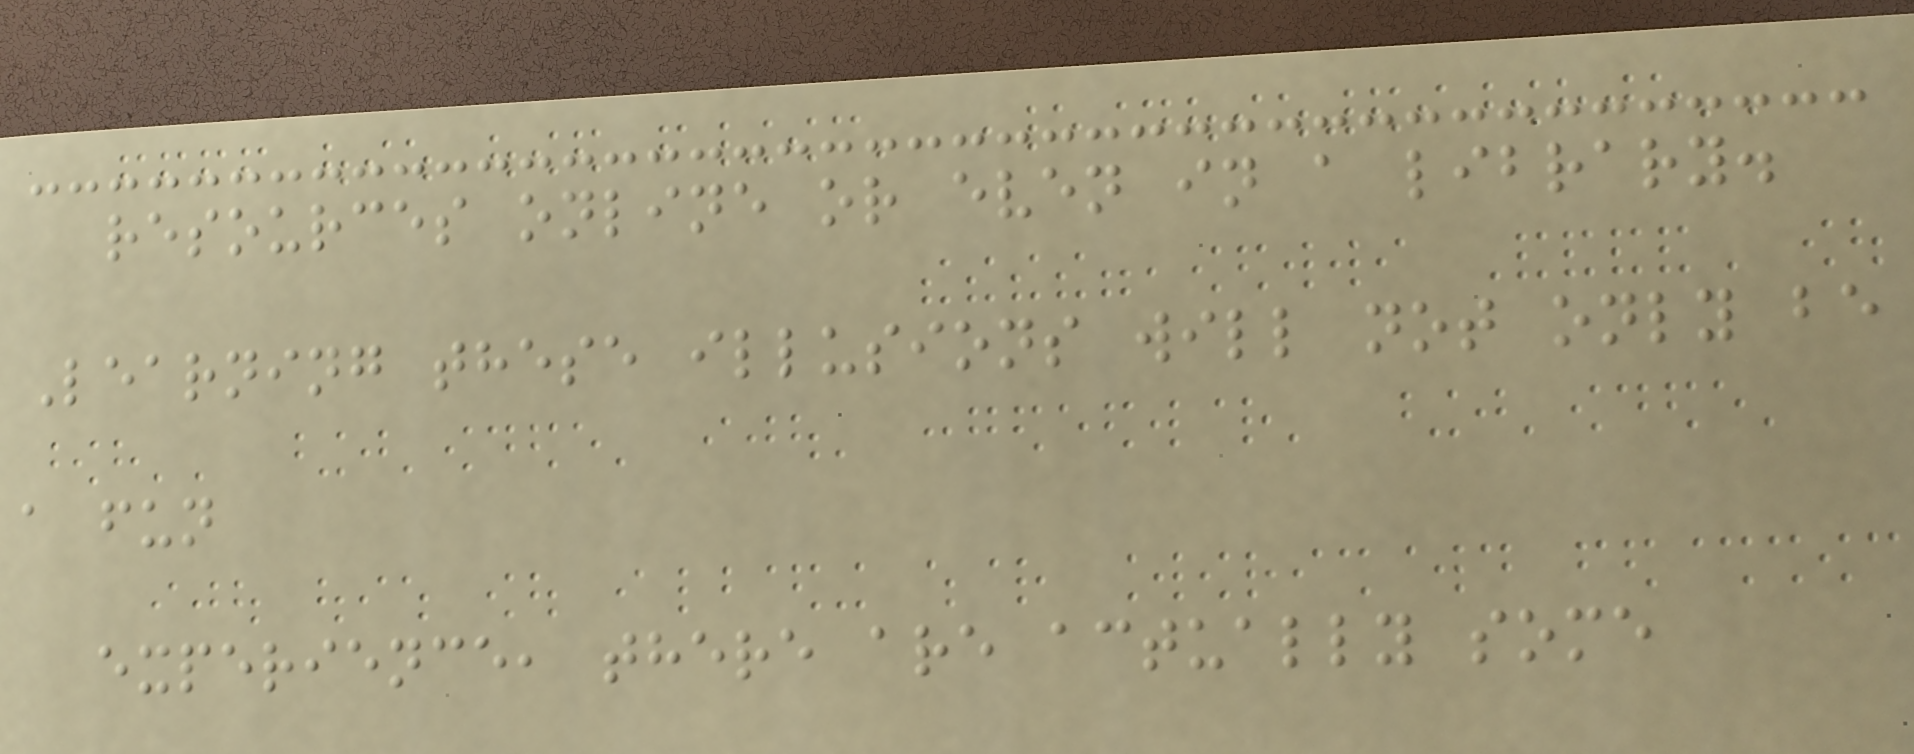resources online or even in a library.
Learning these illusions will not only be
a fun
experience, there are actually some
